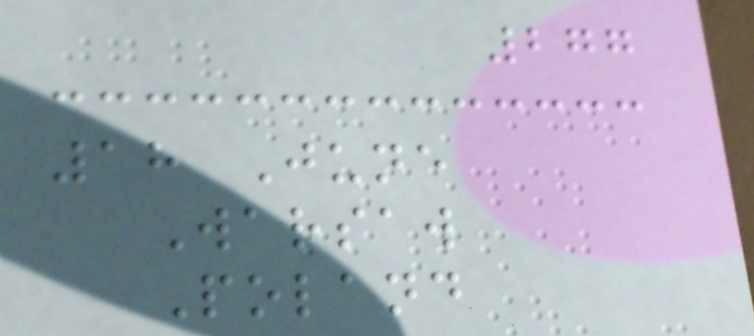277
18 June
Warsaw
Poland
